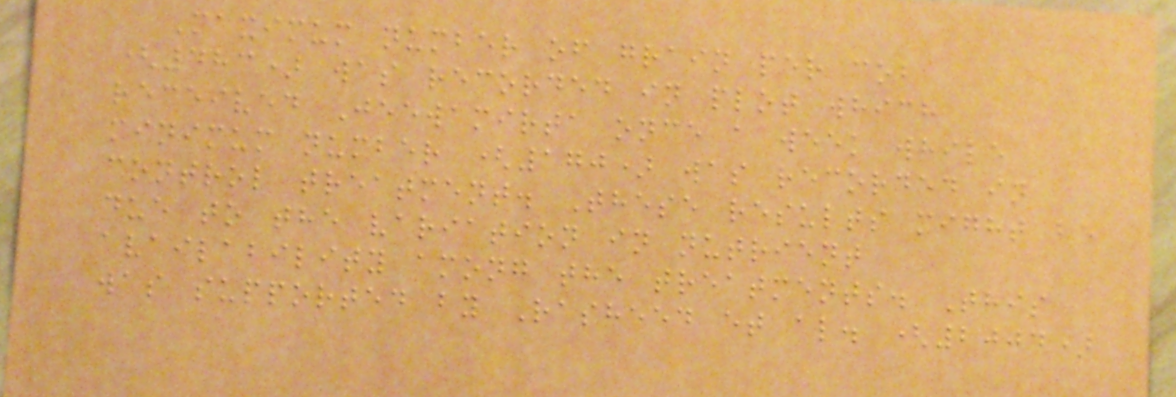Maximum number of grain per cob
(483) was recorded in plot which
received Jeewamirta once a week while
minimum number (170) was recorded in
control treatment. These results might be
due to the variation in nutrient
availability among the treatments. This
was supported by Rasheed et al. (2004)
